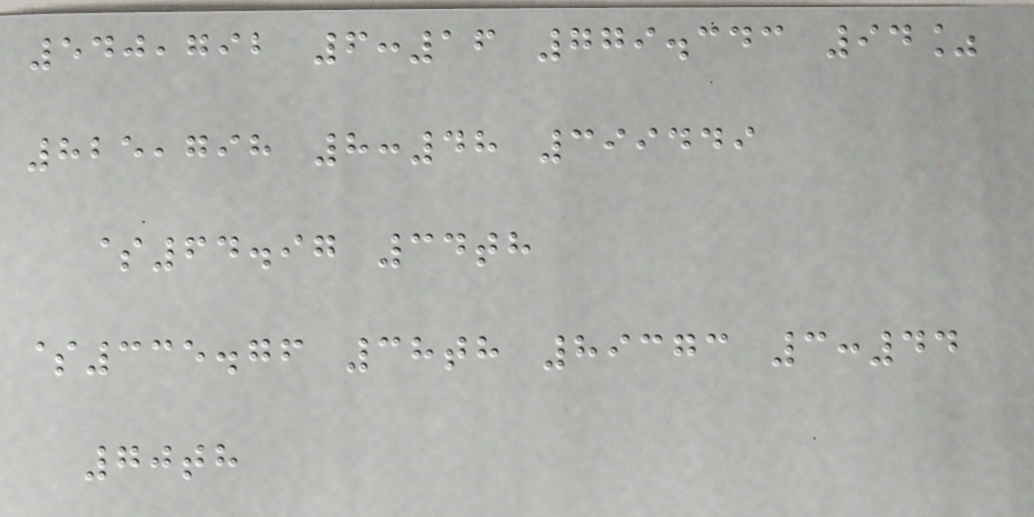540,792 6:16 779.343 94%
825,798 8:48 399449
$64.97 34th
$335.76 38th 89373 3:44
70th
